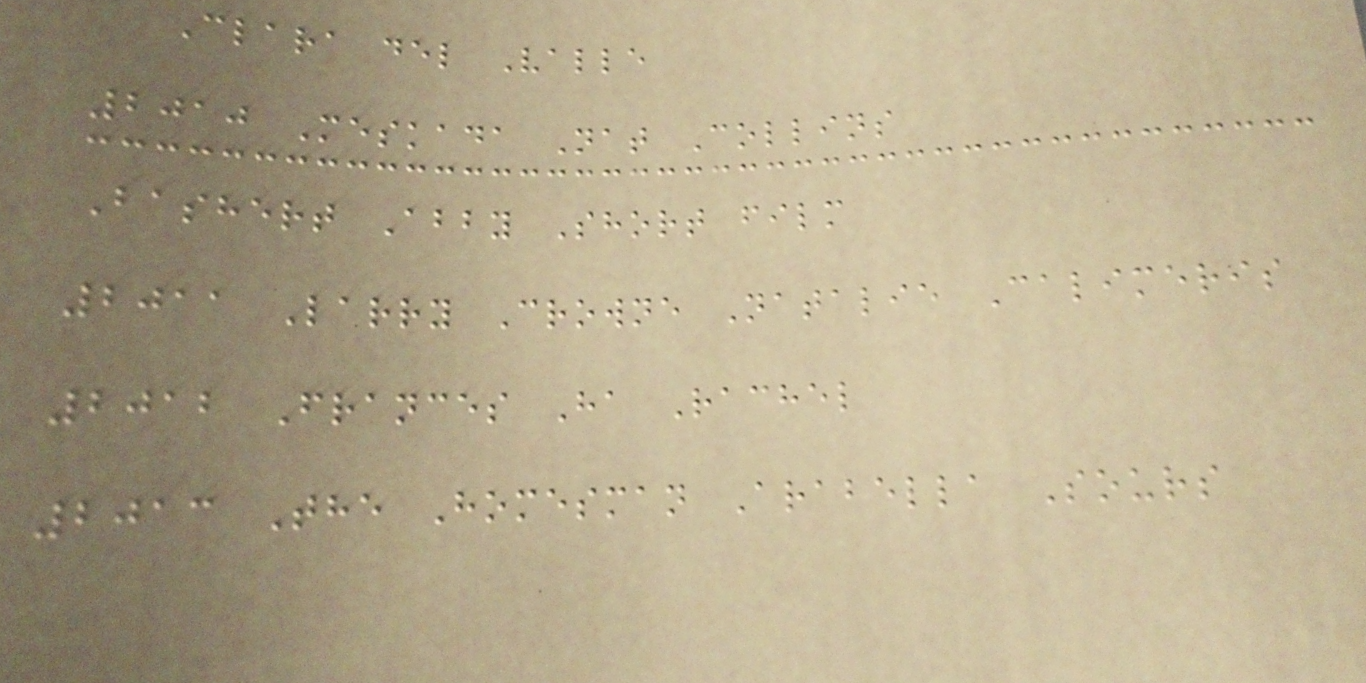Clara del Valle
2010 Meskada Nat Collins
Bashert Abby Short film
2011 Larry Crowne Natalie Calimeris
2012 Frances Ha Rachel
2013 The Homesman Arabella Sours
